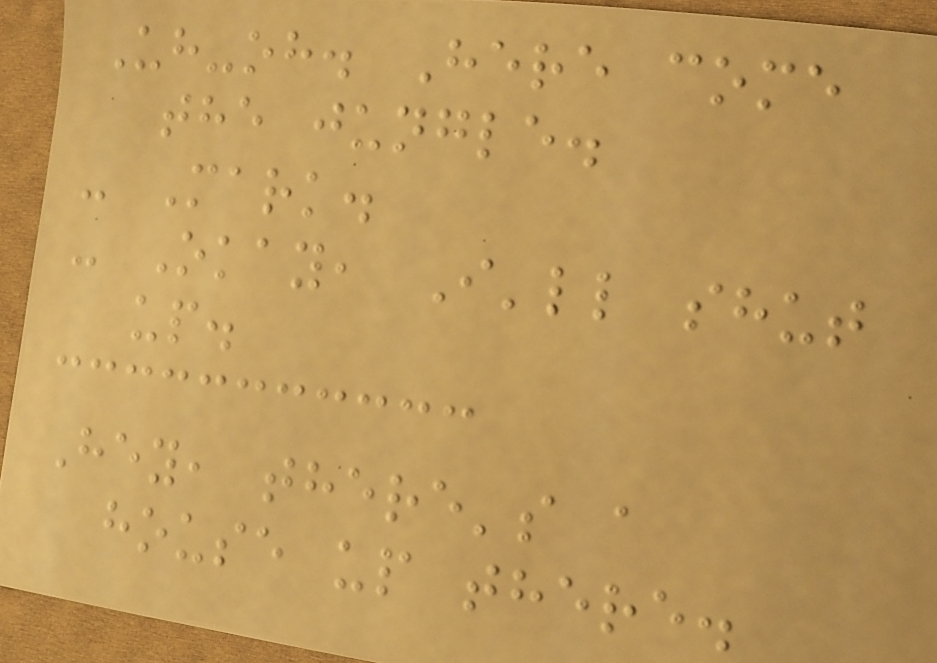Uh-oh. Here come
the jungle.
- Mark.
- Okay, I'll shut
up.
Hey, there's a
house up there.
